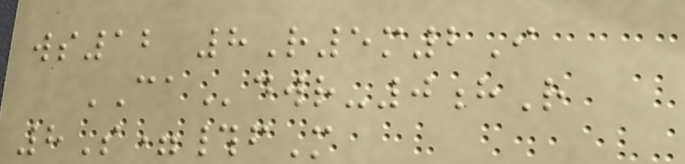ws12 8R5m2I
CAdwr-0hR
8S=#fM
